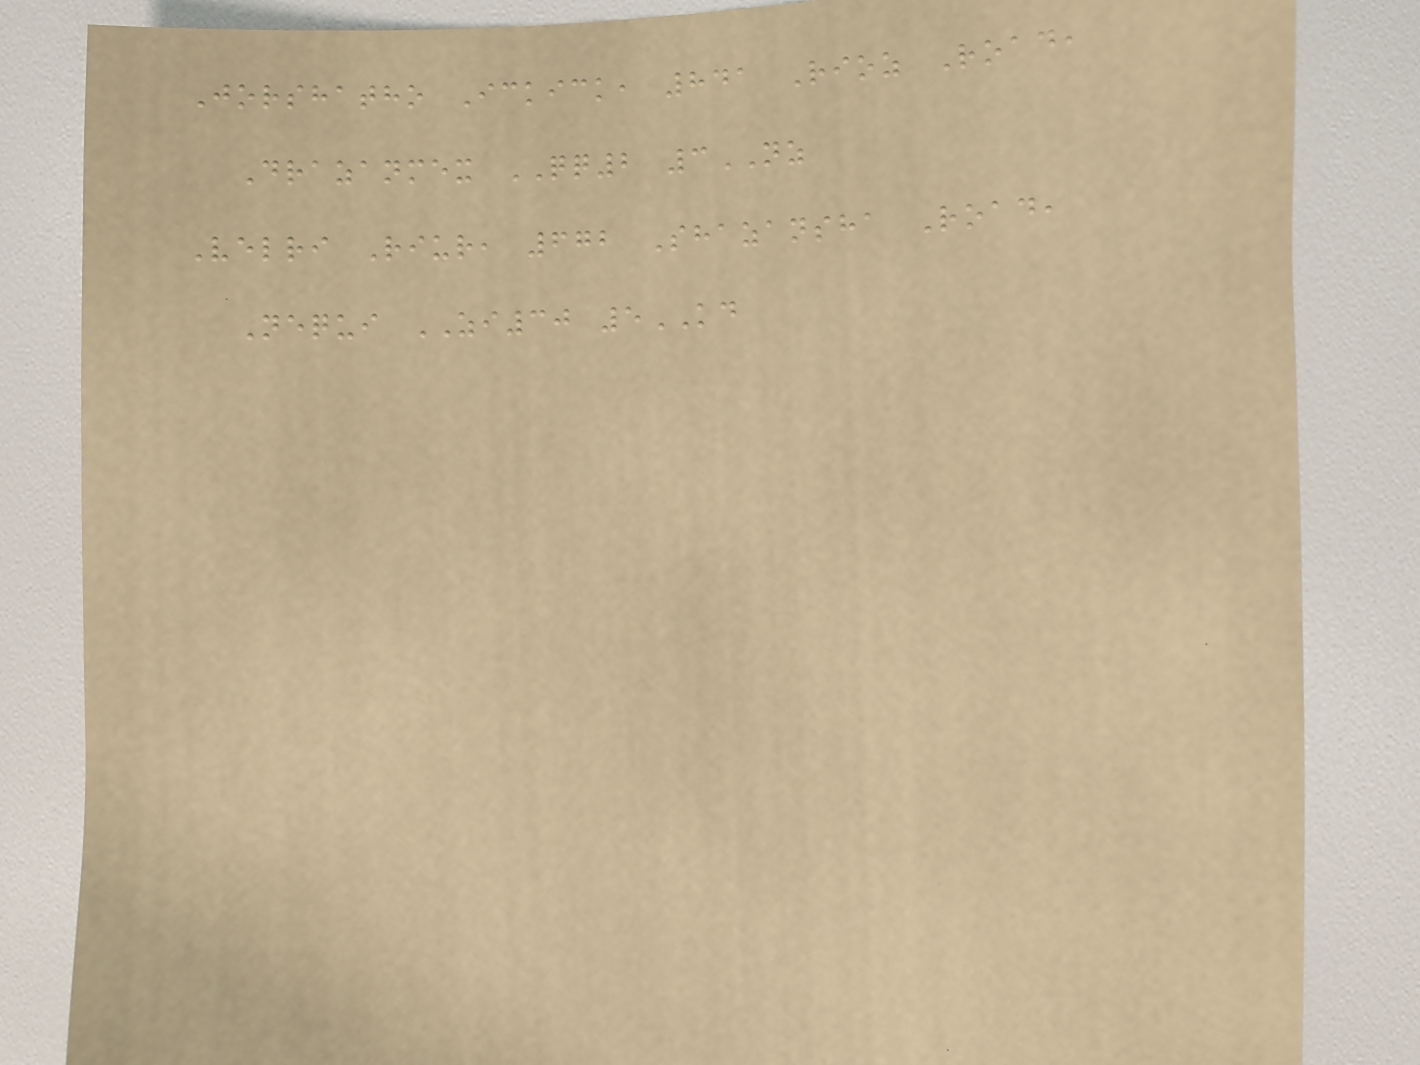Jorshatho Ickick, 841 Rioz Road,
Drazanmex QQ2 3NZ
Velri Riur, 672 Shazansha Road,
Nequi ZI30 5KD
